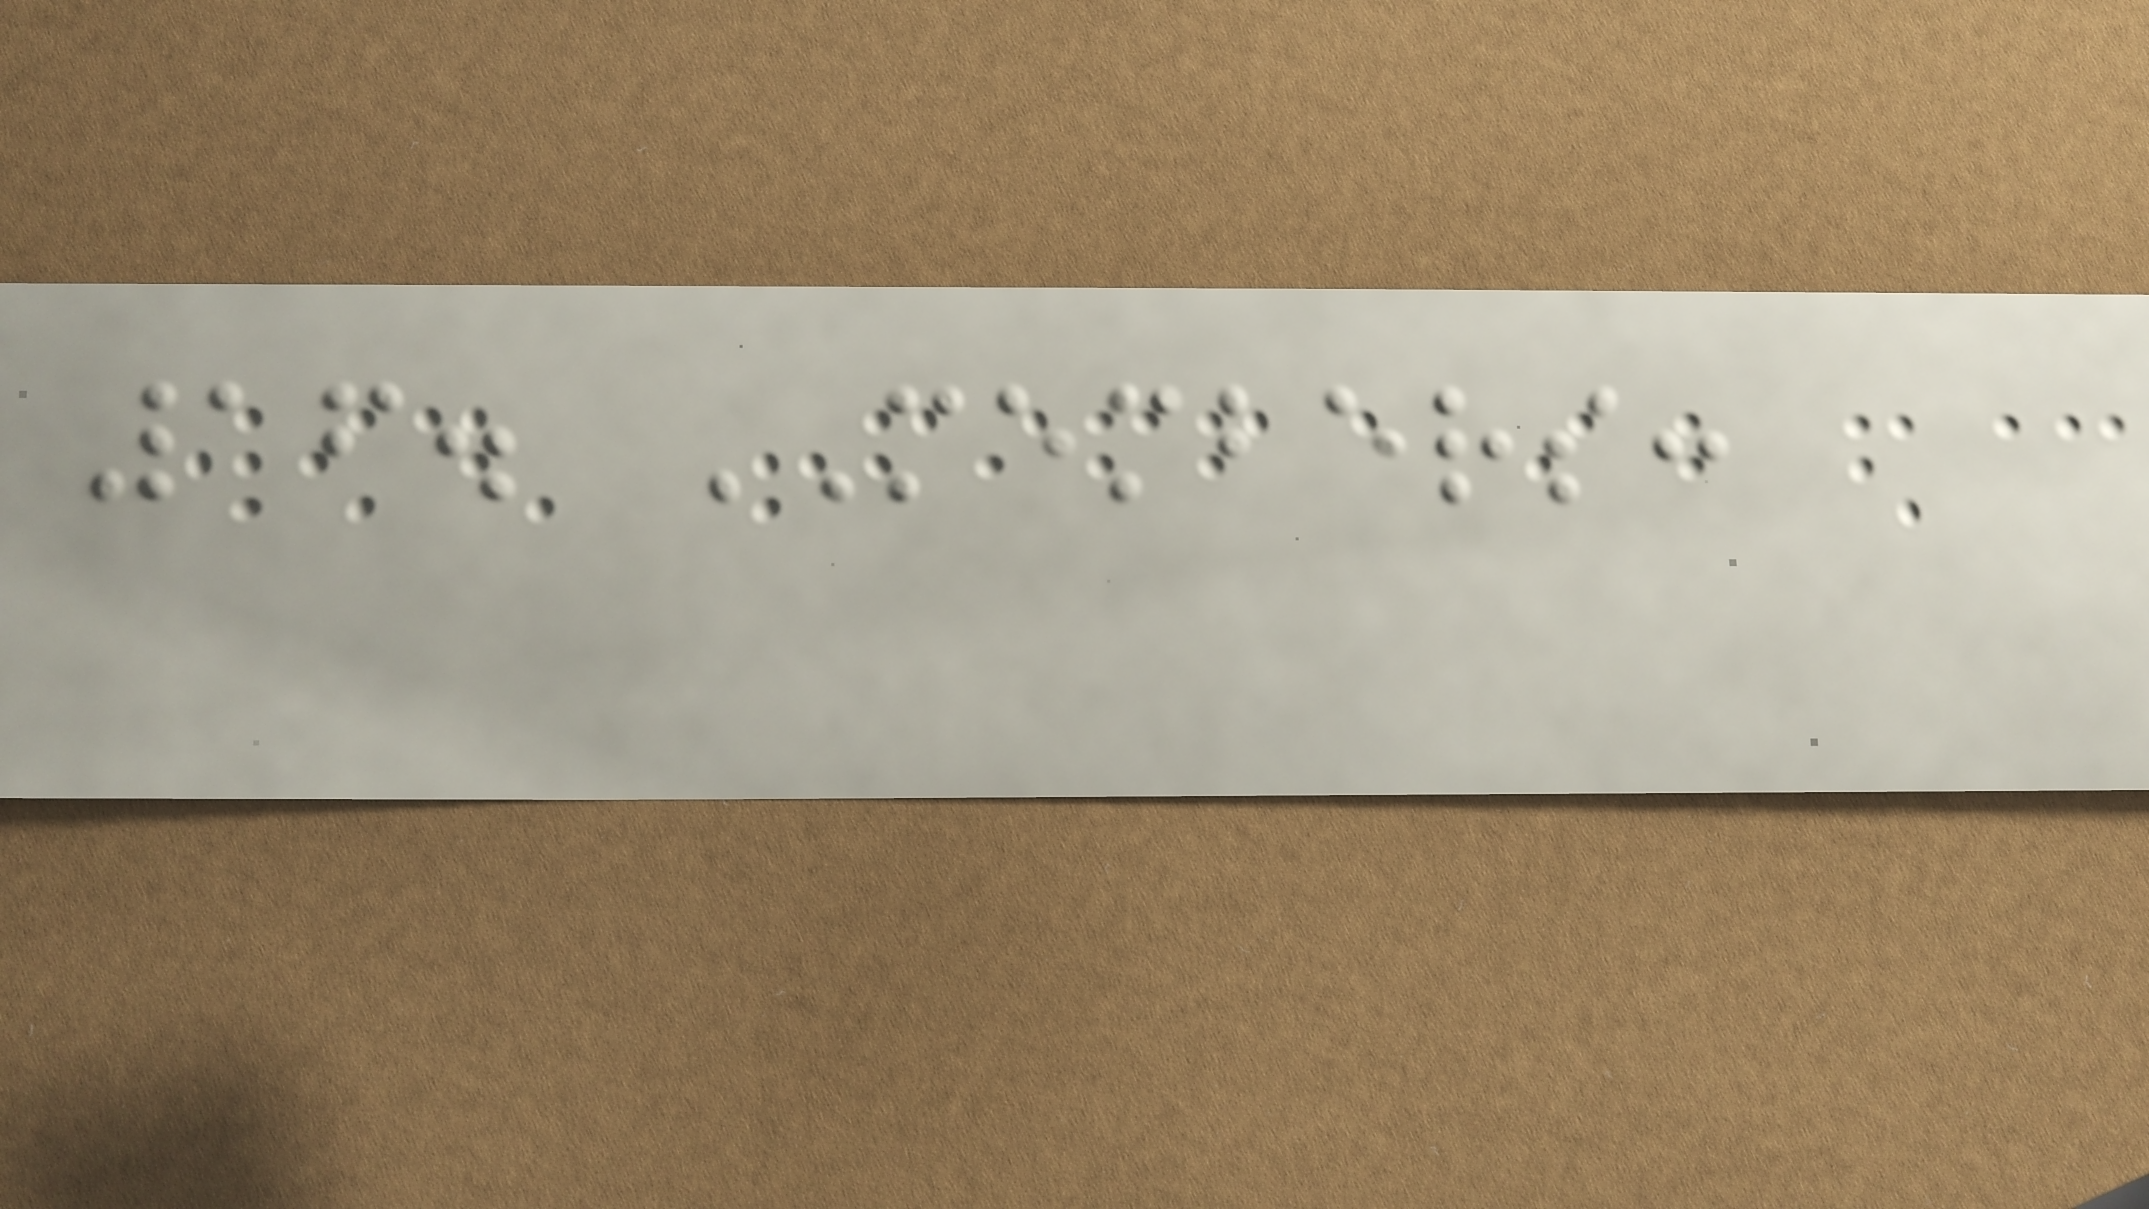16. MEMBERS:
